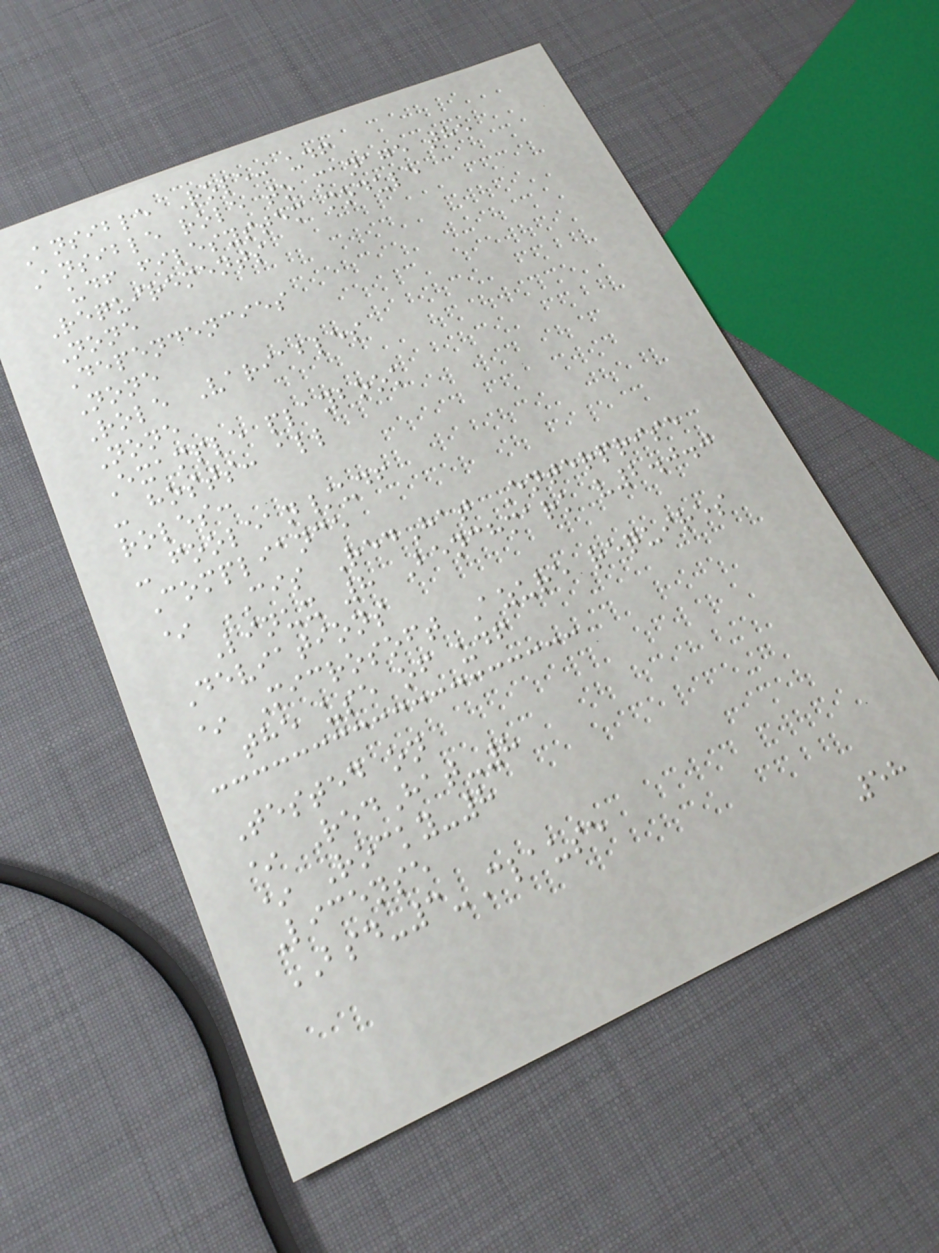Ansible Role: udf
Ansible role to manage the
udf filesystem module
Requirements
None
Dependencies
None
Role Variables
None
Example playbook
- hosts: all
roles:
- foolean/udf
Compliance
* CIS RedHat Enterprise
Linux 8 Benchmark v2.0.0
Deviations
* Microsoft Azure requires
the use of udf
Tested on
* RedHat-8
* Rocky-8
License
BSD-3-Clause
58
